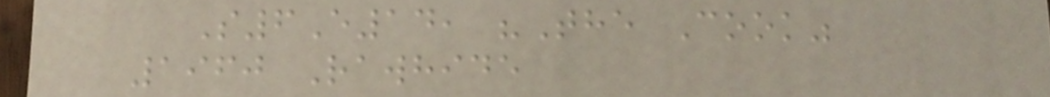S6E14, "The Cook"
1960 Rawhide
